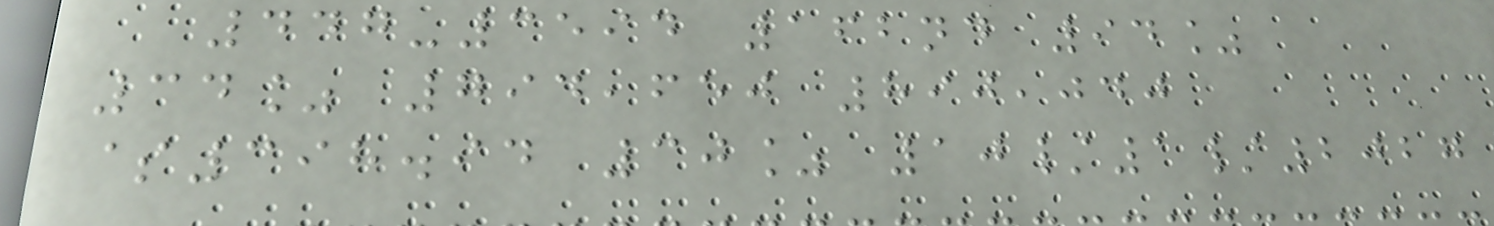447-3594 162nd 94%
34% 794,650 890,040
$398.94 30% 10/1/2027
